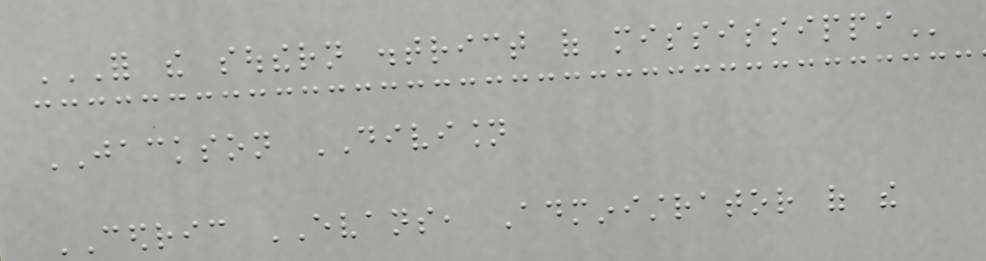FOR THE SOUTHERN DISTRICT OF MISSISSIPPI
JACKSON DIVISION
CEDRIC EVANS, Administrator of the
